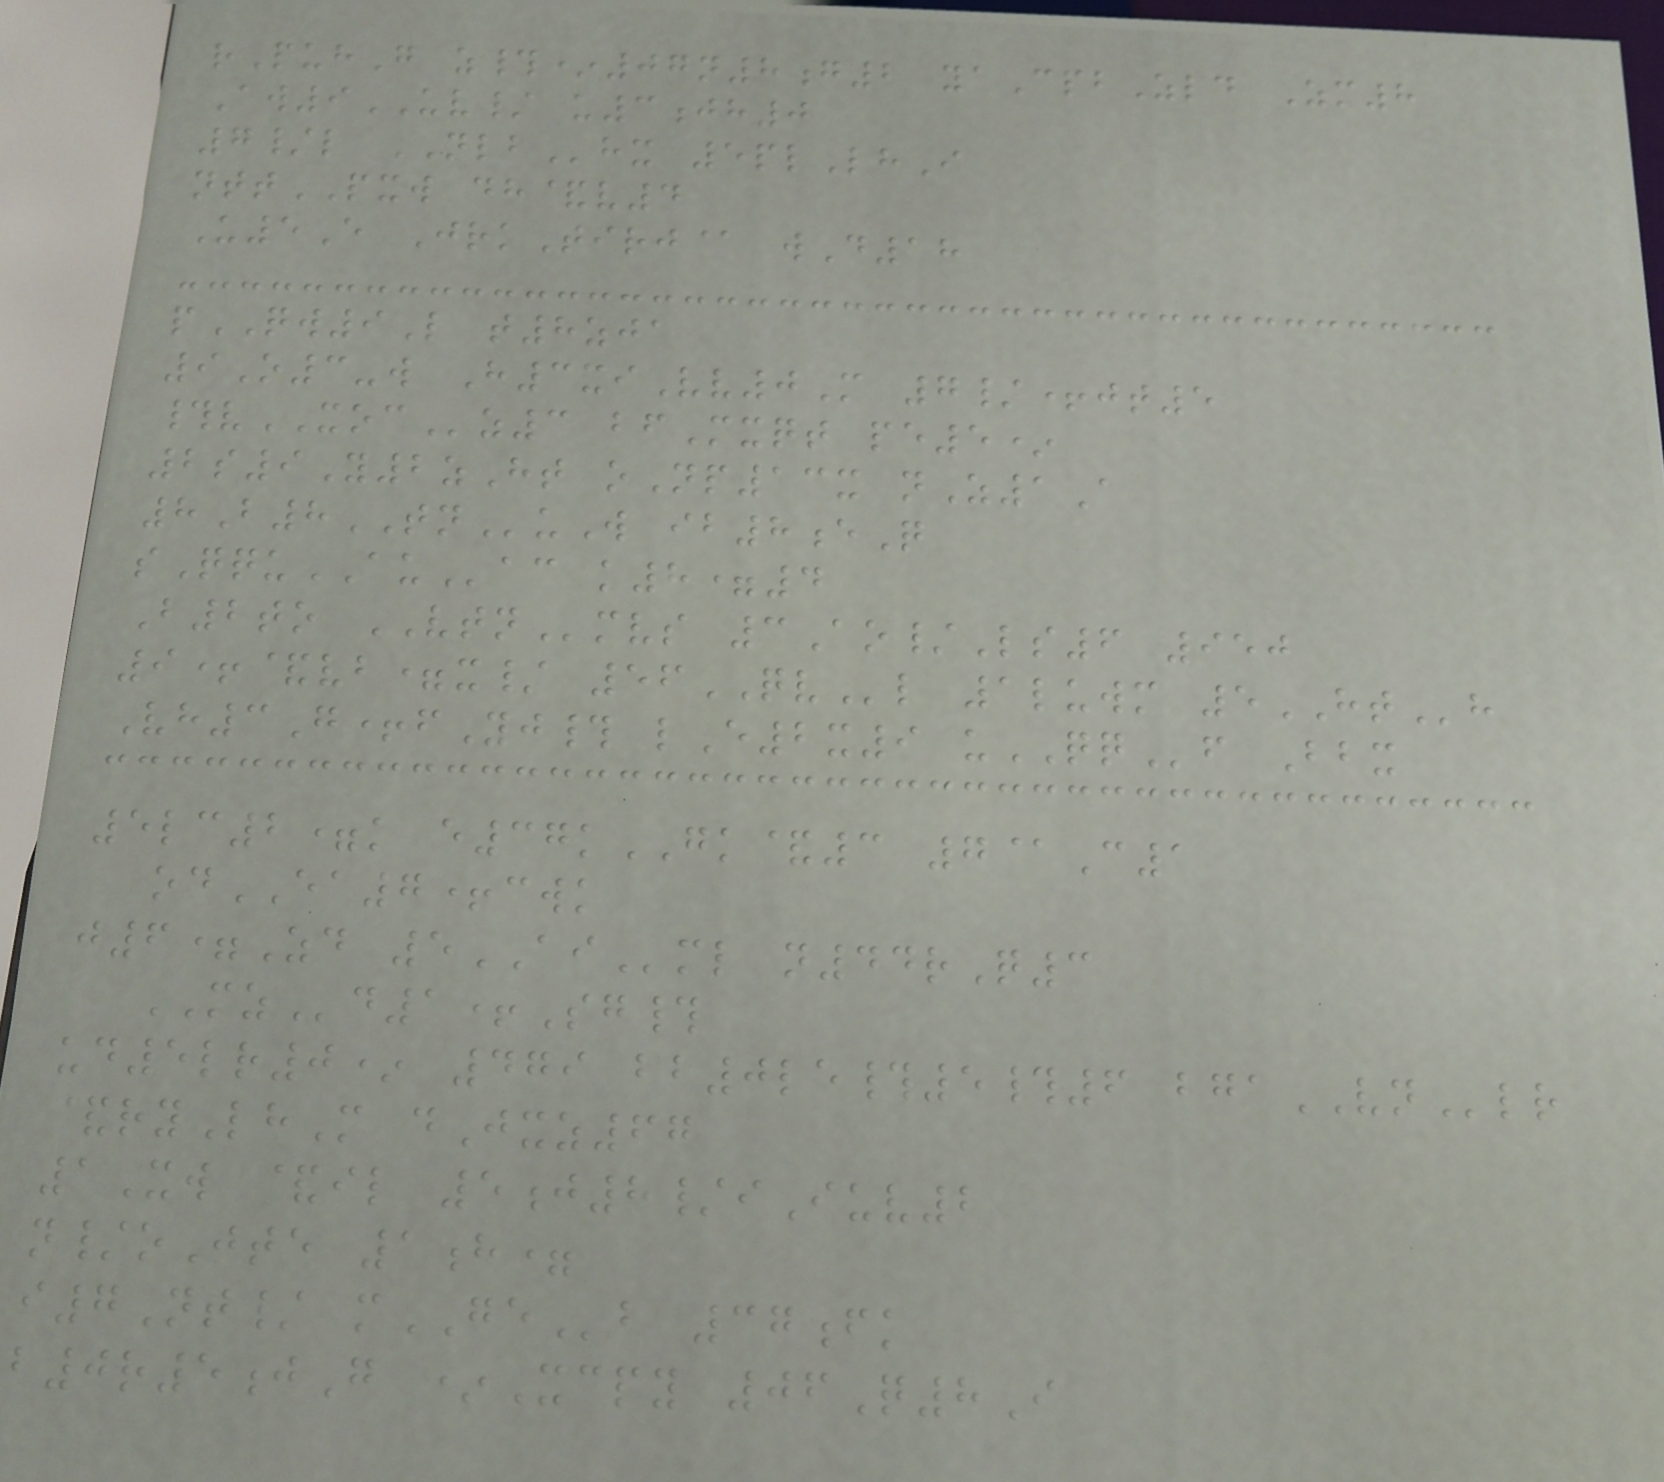rPuhG z#*07n8g2 yaCpbZld Zm8
Aw9UV/ u3jh0
7/l NLBhx 5plLhI
nttPXW dh&v4
U5E JrkTirj@ wD18
pQW9L t8zja
9O3-w H3xiVv0M 7/+jt5
#vXOCz3 bfMxqt pe5*
2s9Y2zHt oNp13x nZ1A
8B8TNuW ib8eQ
sQquAUac k8=4
B2to VTNmvs 3Ao/Ls6 950
9+&vb=x/ 56QVl 1luwm 5HTh
Vh3G+fYj# lE2x9 uQQf Bbx
5lc2=k e37kGK&3 7@C1
odEA7+cwk
j6=Zd 5AIml n44rQ3
MZd1+Sg#
ud5lr0* 479 bb0le#5#6 bgaVNlr
&ryLhM dJxz67
1Xw &il 5j8/iIuv2
n/oJte 1h=
i7Nt/ mGEb 37fk
b0r5jG *Xcpy 06Q8I
